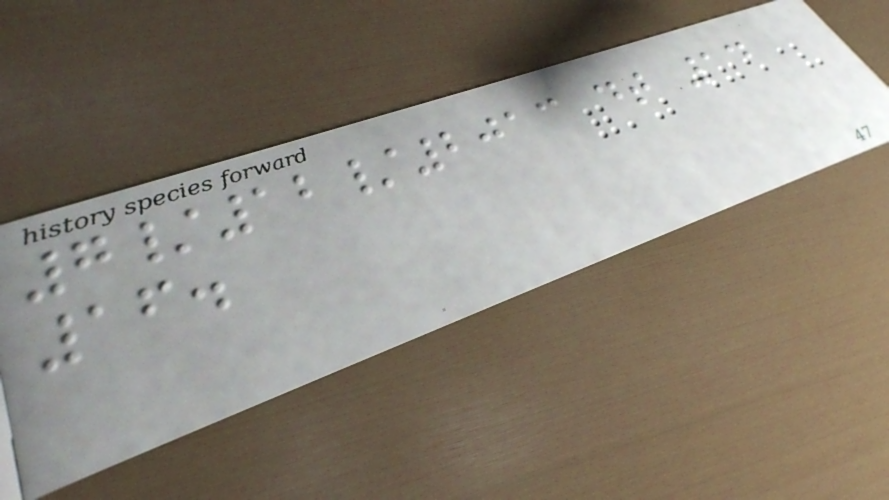7/12/2013 dt 14
16.
